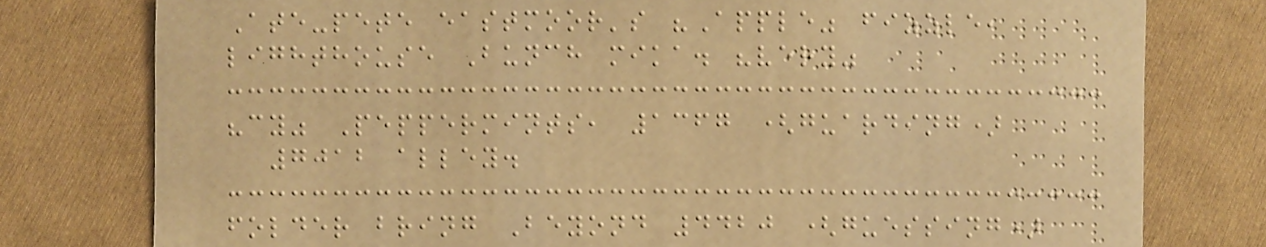Ate-pete eastmoor's "Apple" fizzle,
lighthouse Bunch mika. "very"
"cy" Peppermints, 1367 (guarding)
7012 alley.
folder bring Beyond 4420 (guessing)
